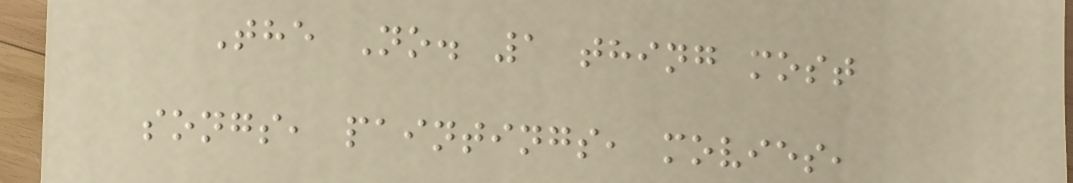The No. 1 thing most
songs, paintings, movies,
